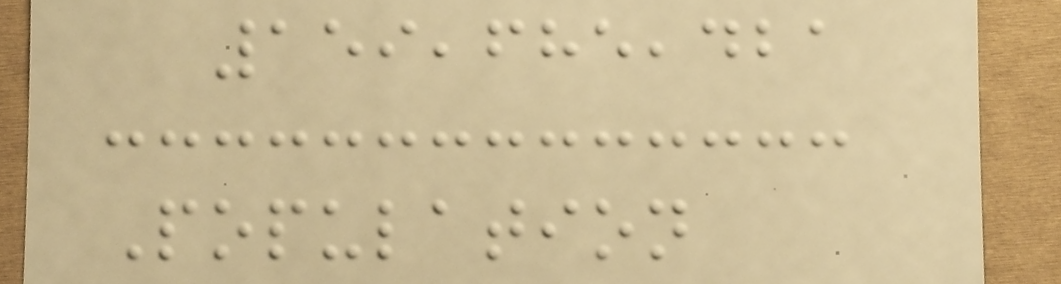159,685,421
Population
